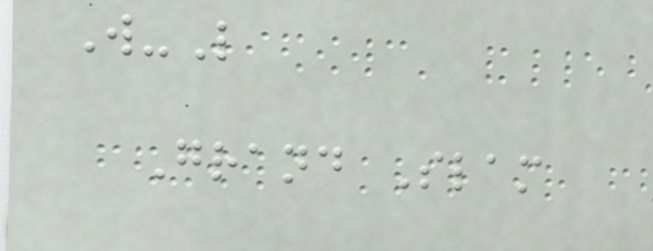W-L
Grand Slam
